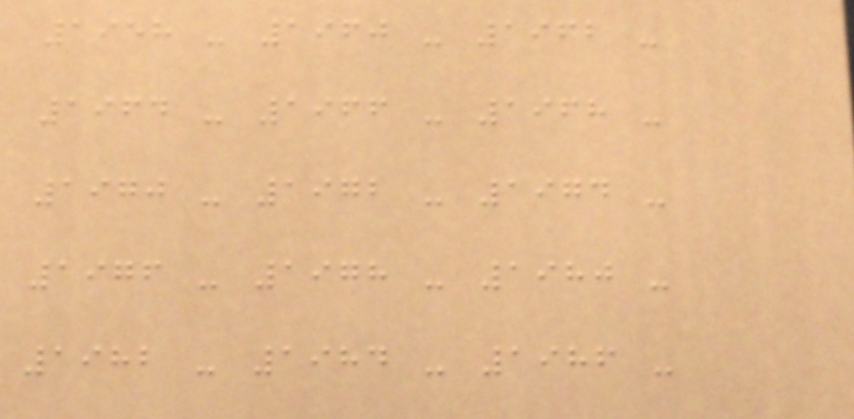1958 - 1960 - 1962 -
1964 - 1966 - 1968 -
1970 - 1972 - 1974 -
1976 - 1978 - 1980 -
1982 - 1984 - 1986 -
